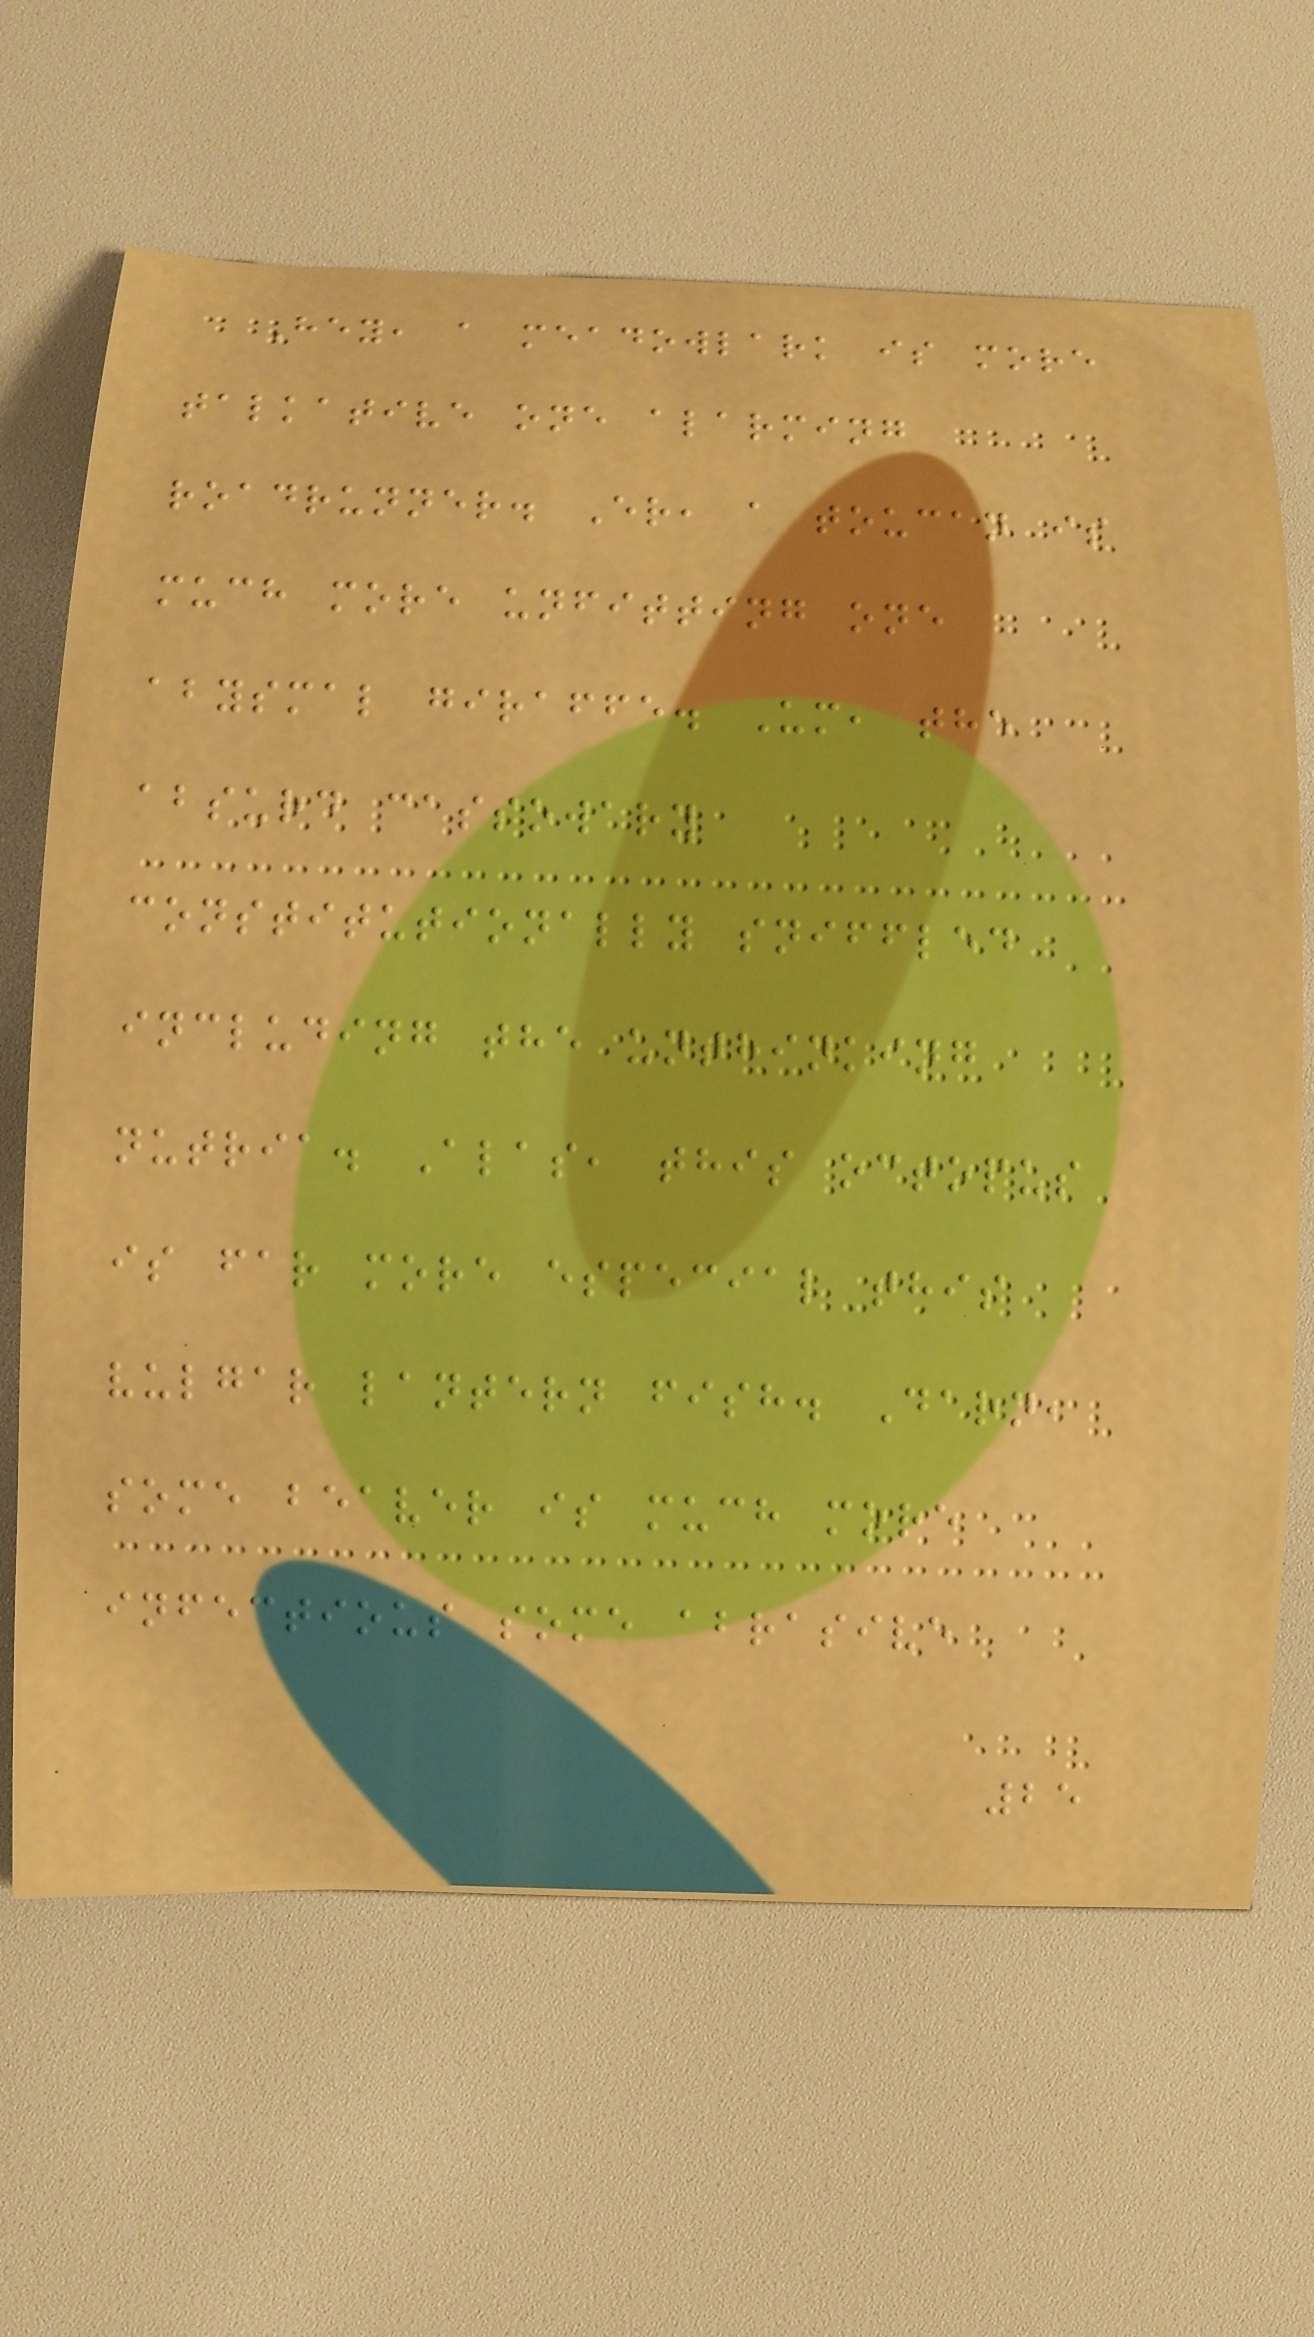Hey, a meadowlark is more
talkative one alarming
roadrunner. Er, a toucan is
much more unfitting one
abysmal giraffe. Um, the
absurd cassowary
constitutionally sniffled
including the unthinking
nutria. Alas, this octopus
is far more especial this
vulgar lantern fish. Darn,
some beaver is much more
infectious some abrasive
25
